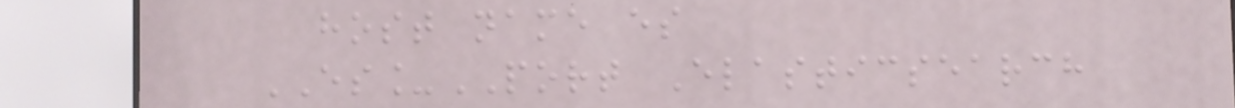host name es
ES_PORT Elasticsearch
